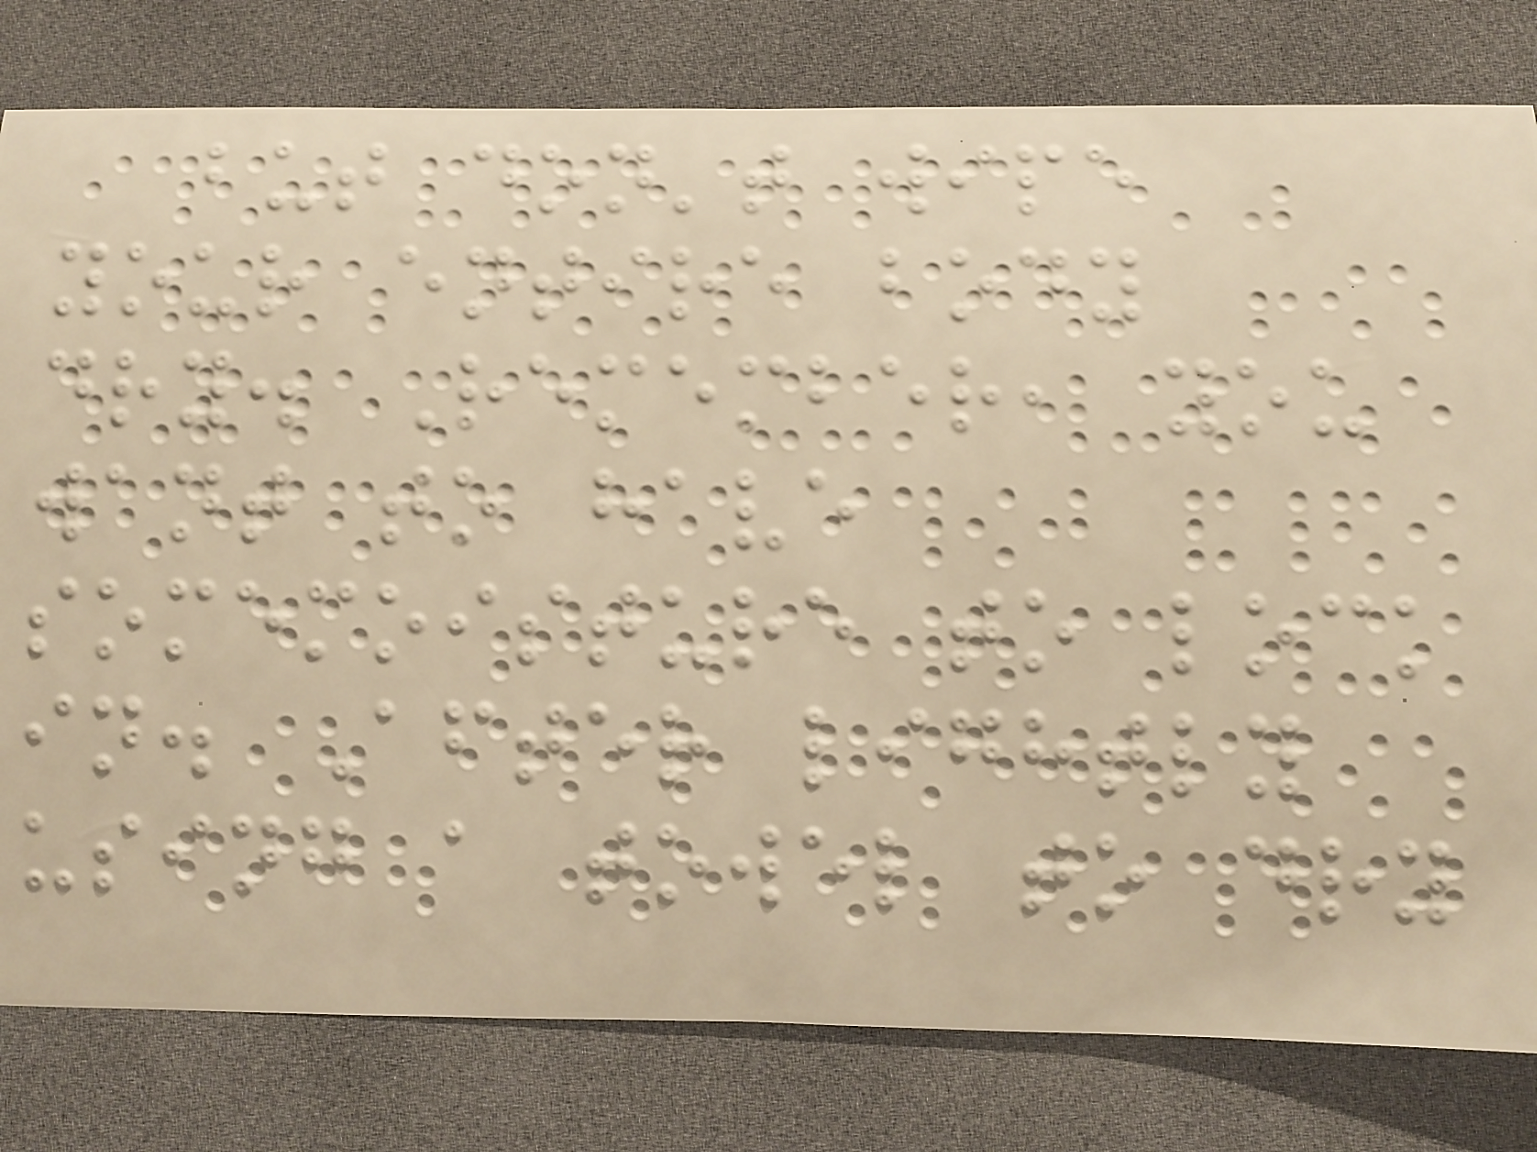but don't wipe
your entire body
dry. Remember, you
want to have
somemoisture to lock
in. After lightly
using a towel to dry
